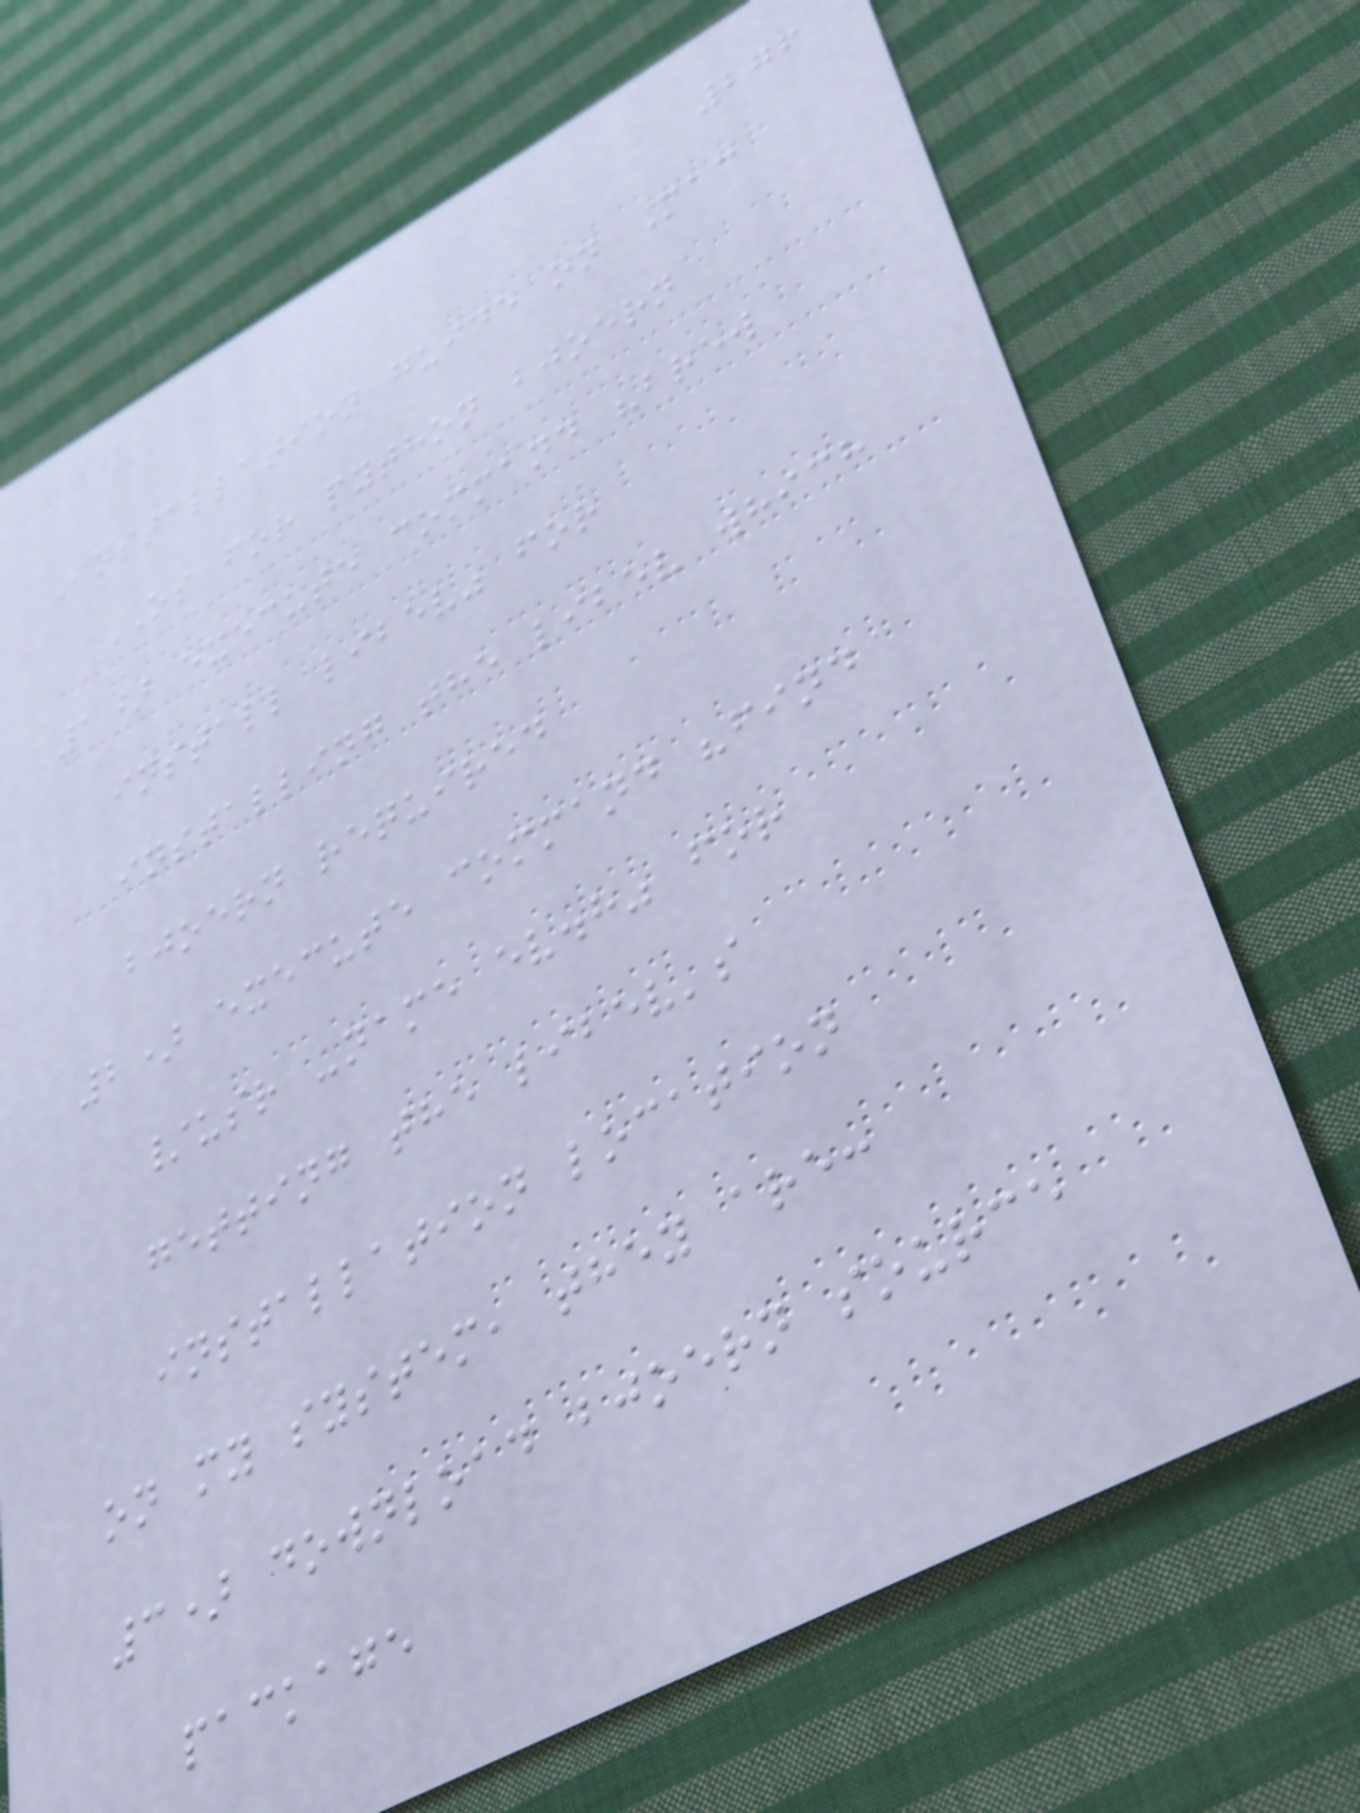276
Installation guide on Mac
OS for python bjoern
1) execute command "brew
install libev" for
installing the libev which
bjoern required
2) execute command "find
/usr -name ev.h" for
getting the libev's
installation location
on my system, they are:
3) download bjoern source
package
